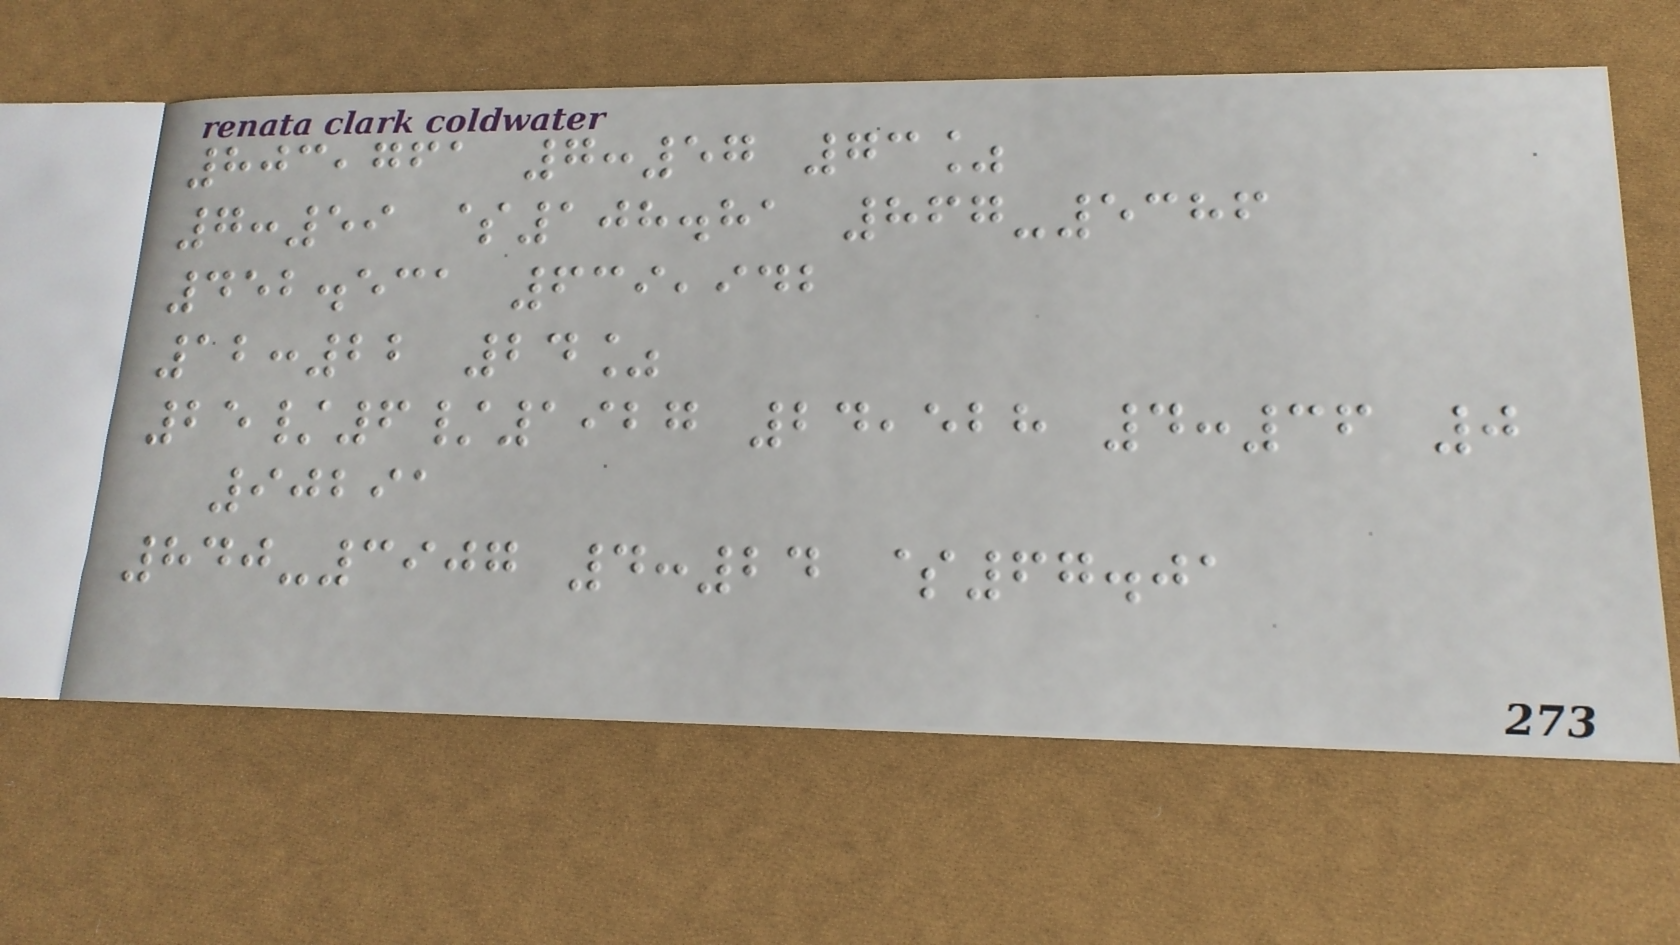803,761 7:57 73%
7:59 $108.81 867-5386
452.531 639,942
12:22 24%
25/6/1927 24,528 4:36 0
90291
840-3907 4:24 $67.01
